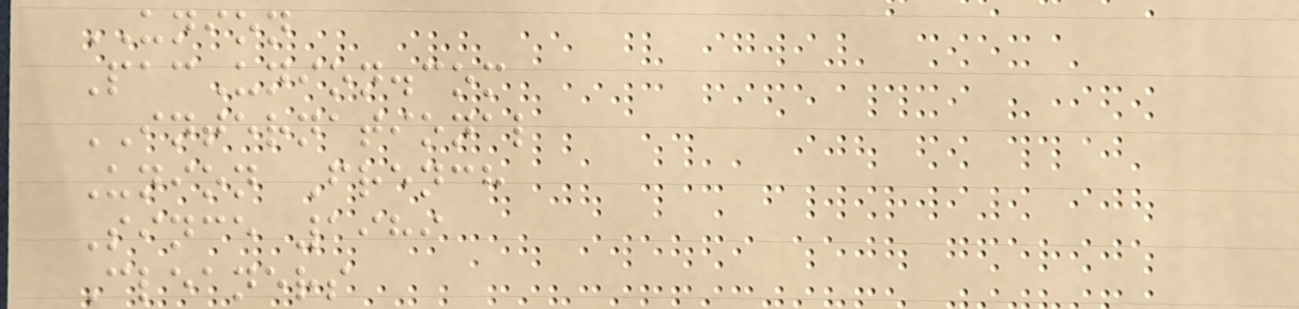UNION
PacUnion.com
INTERNATIONAL
Union French
Since 1989
Cleaners
